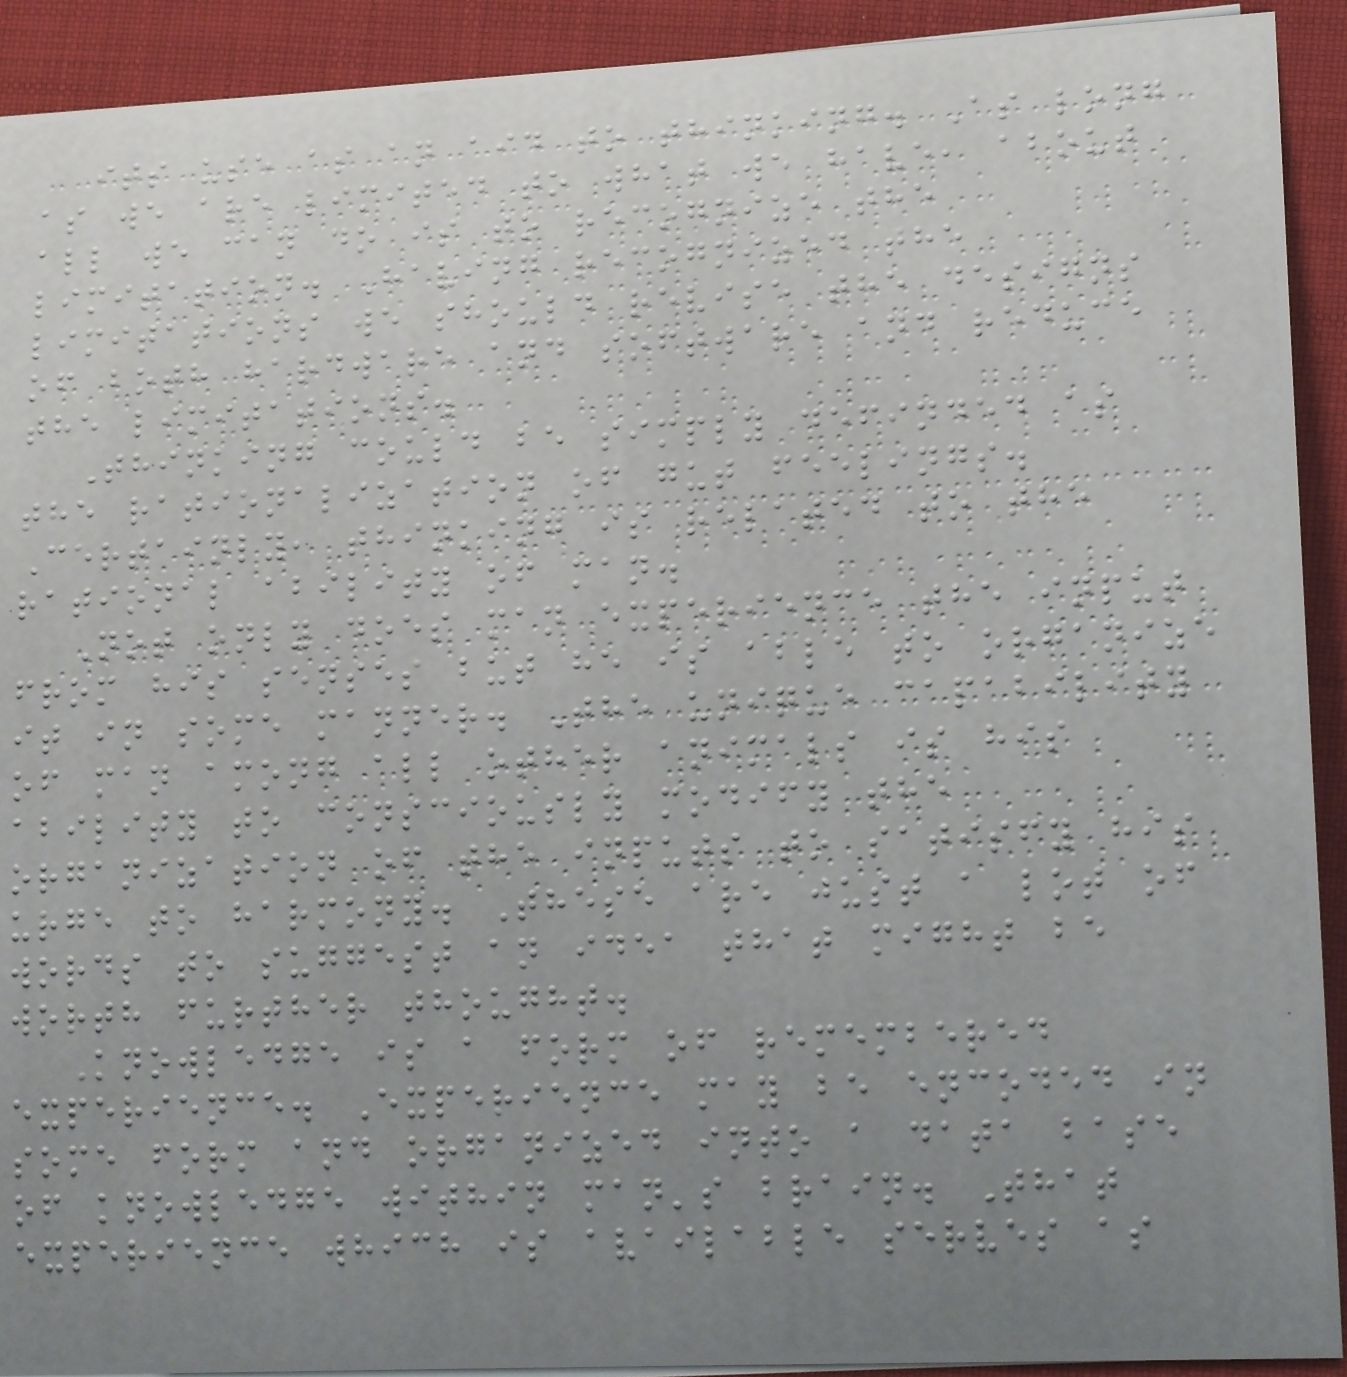its use as an aid to thinking. As long
as we are limited to what we have, about
all we can do is to recognize the
limitation. Having recognized the
limitations we should revise the designs
of both hardware and software and reduce
the limitations.
Thinking could be simply definded as
the rationalization of gut feelings.
Certainly, thinking is related to the
rational ability of man.
Not only does man experience the input
from his senses but he is able to organize
it in some manner. The unique capability
of man among all other animals is his
ability to consciously modify the
organization of the inputs to satisfy his
urge to harmony. These are just a lot of
words to suggest an idea that might be
worth further thought.
Knowledge is a form of remembered
experience. Experience may be encoded in
some form and organized into a data base
of knowledge within man's brain. That
experience which is available serves as
